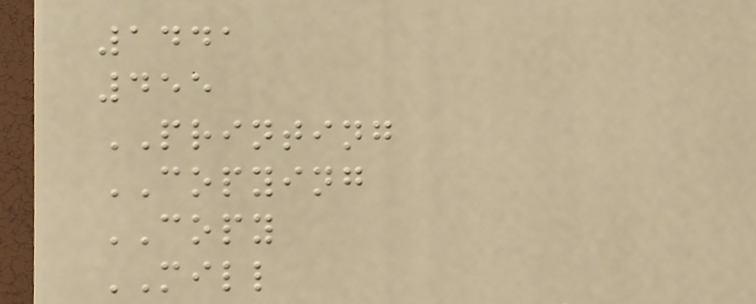1441
455
PRINTING
COPYING
COPY
MILL
